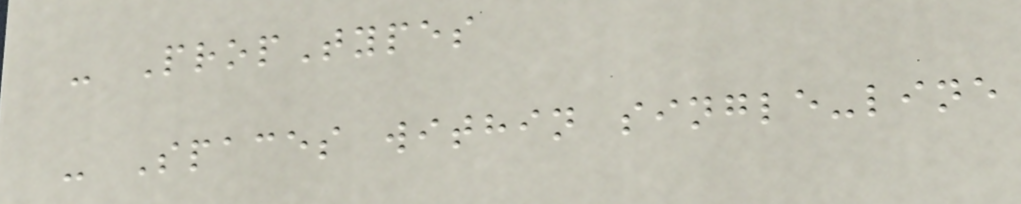- PropTypes
- Spaces within single-line
